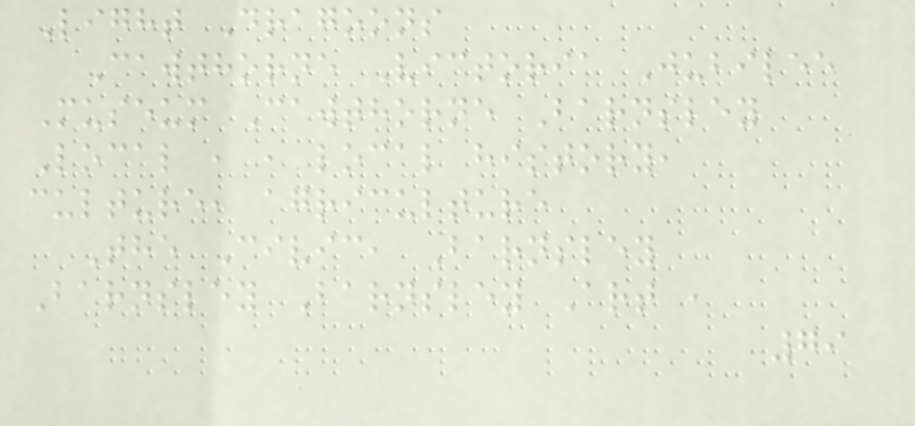Light Dragoons
Cawthorne Victoria Jubilee
Museum Cawthorne Barnsley
Local , , local history,
culture, agriculture
The Civic, Barnsley
Barnsley Barnsley Art ,
79
